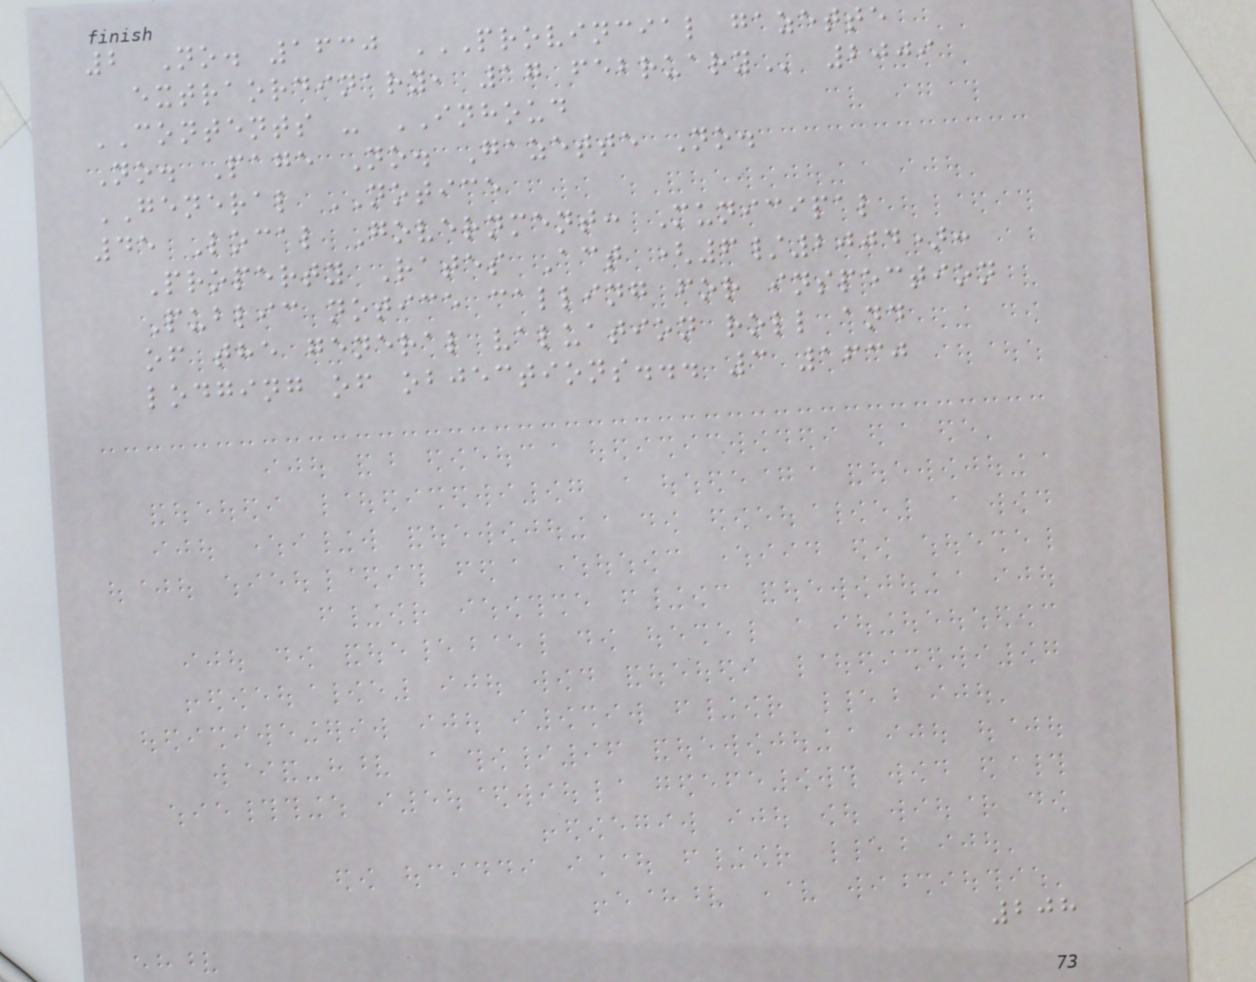2 No. 1630 PROVINCIAL GAZETTE
EXTRAORDINARY, 17 FEBRUARY 2009
CONTENTS - INHOUD
No. Page No. Gazette No.
GENERAL NOTICE
45 Local Government: Municipal
Property Rates Act (6/2004):
Public notice calling for inspection
of the general valuation roll and
lodging of objections... 3 1630
208
